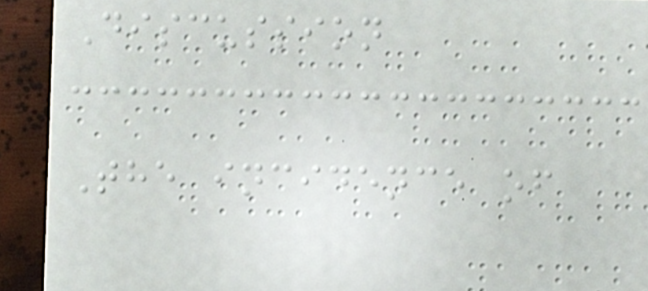Discussion
The incidence of
